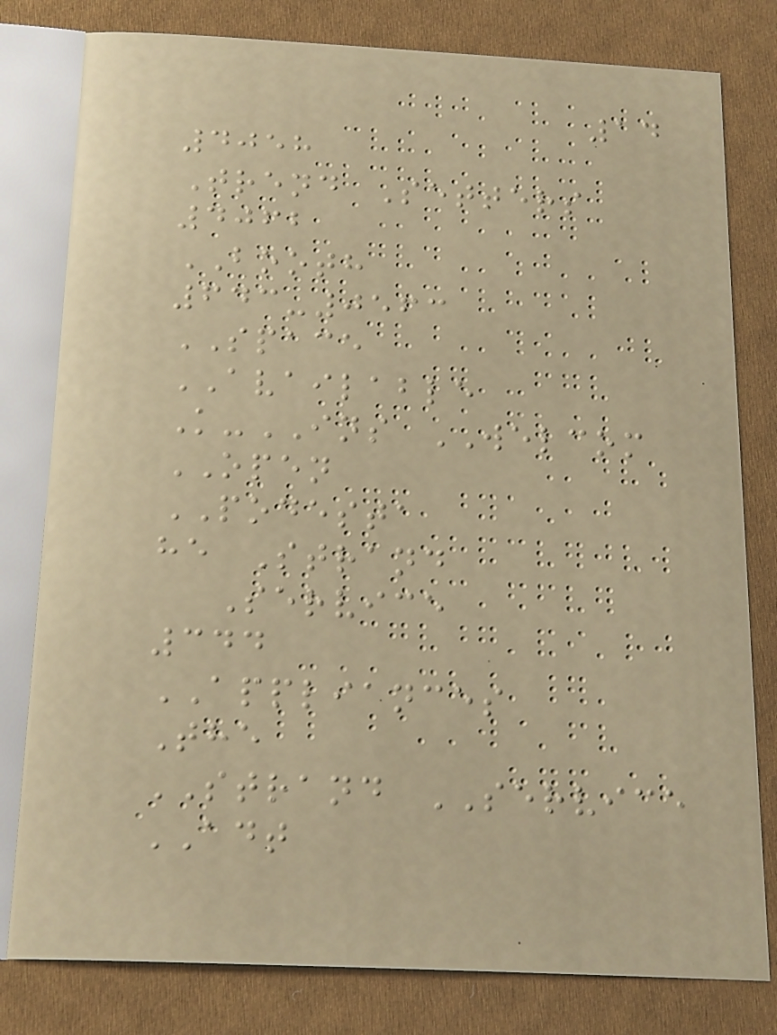14
4058
Trend Setters
4062
BOOTH
643-0563
SPACE
AVAILABLE
K-INS WELCOM
OPEN
PODESTA
he Strand
Service
344
APPLIANCES
The
STRAND SERVICE
ADT
